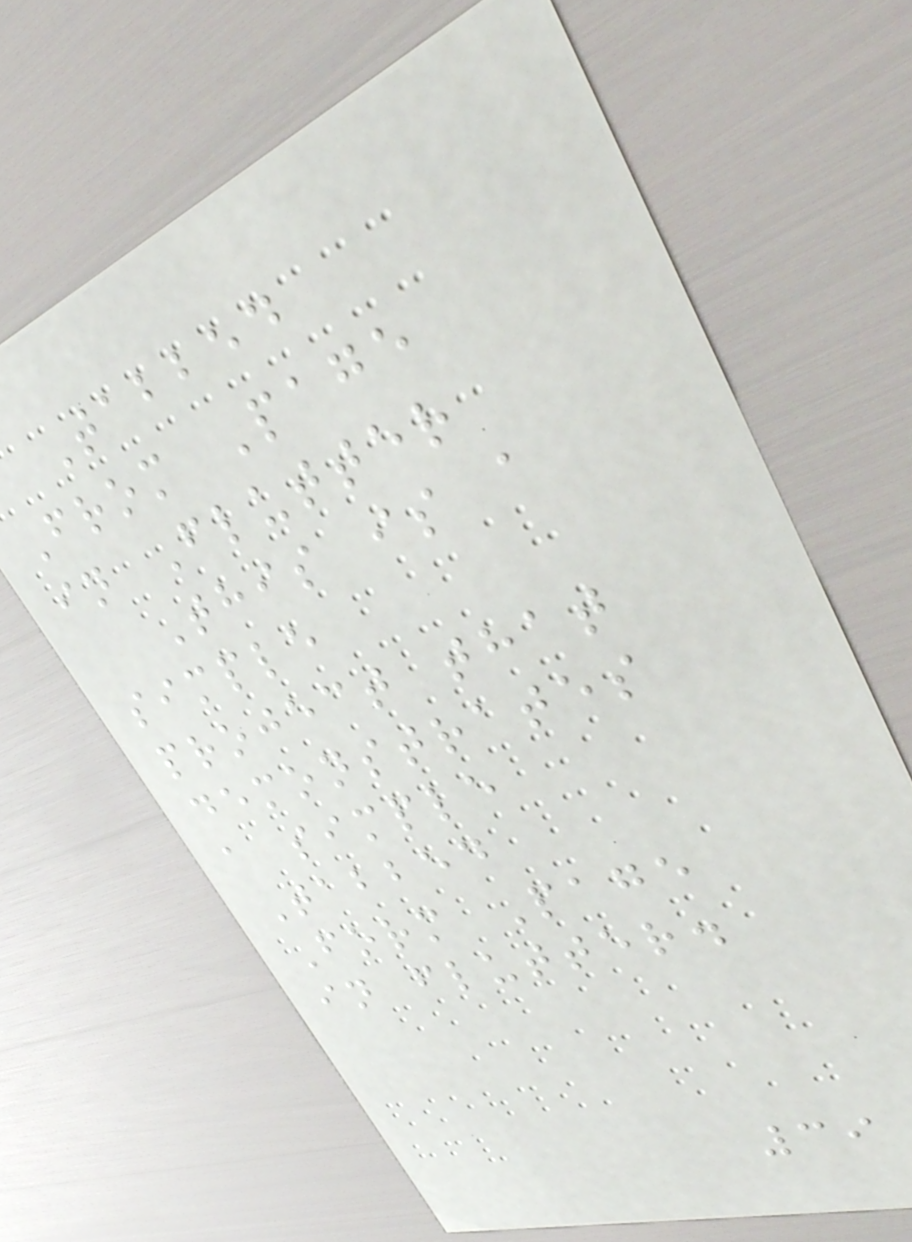Tabbed
From Page
in Flutter
This is a
simple
project that
demonstrates
a simple
Tabbed
Form Page
in flutter.
39
